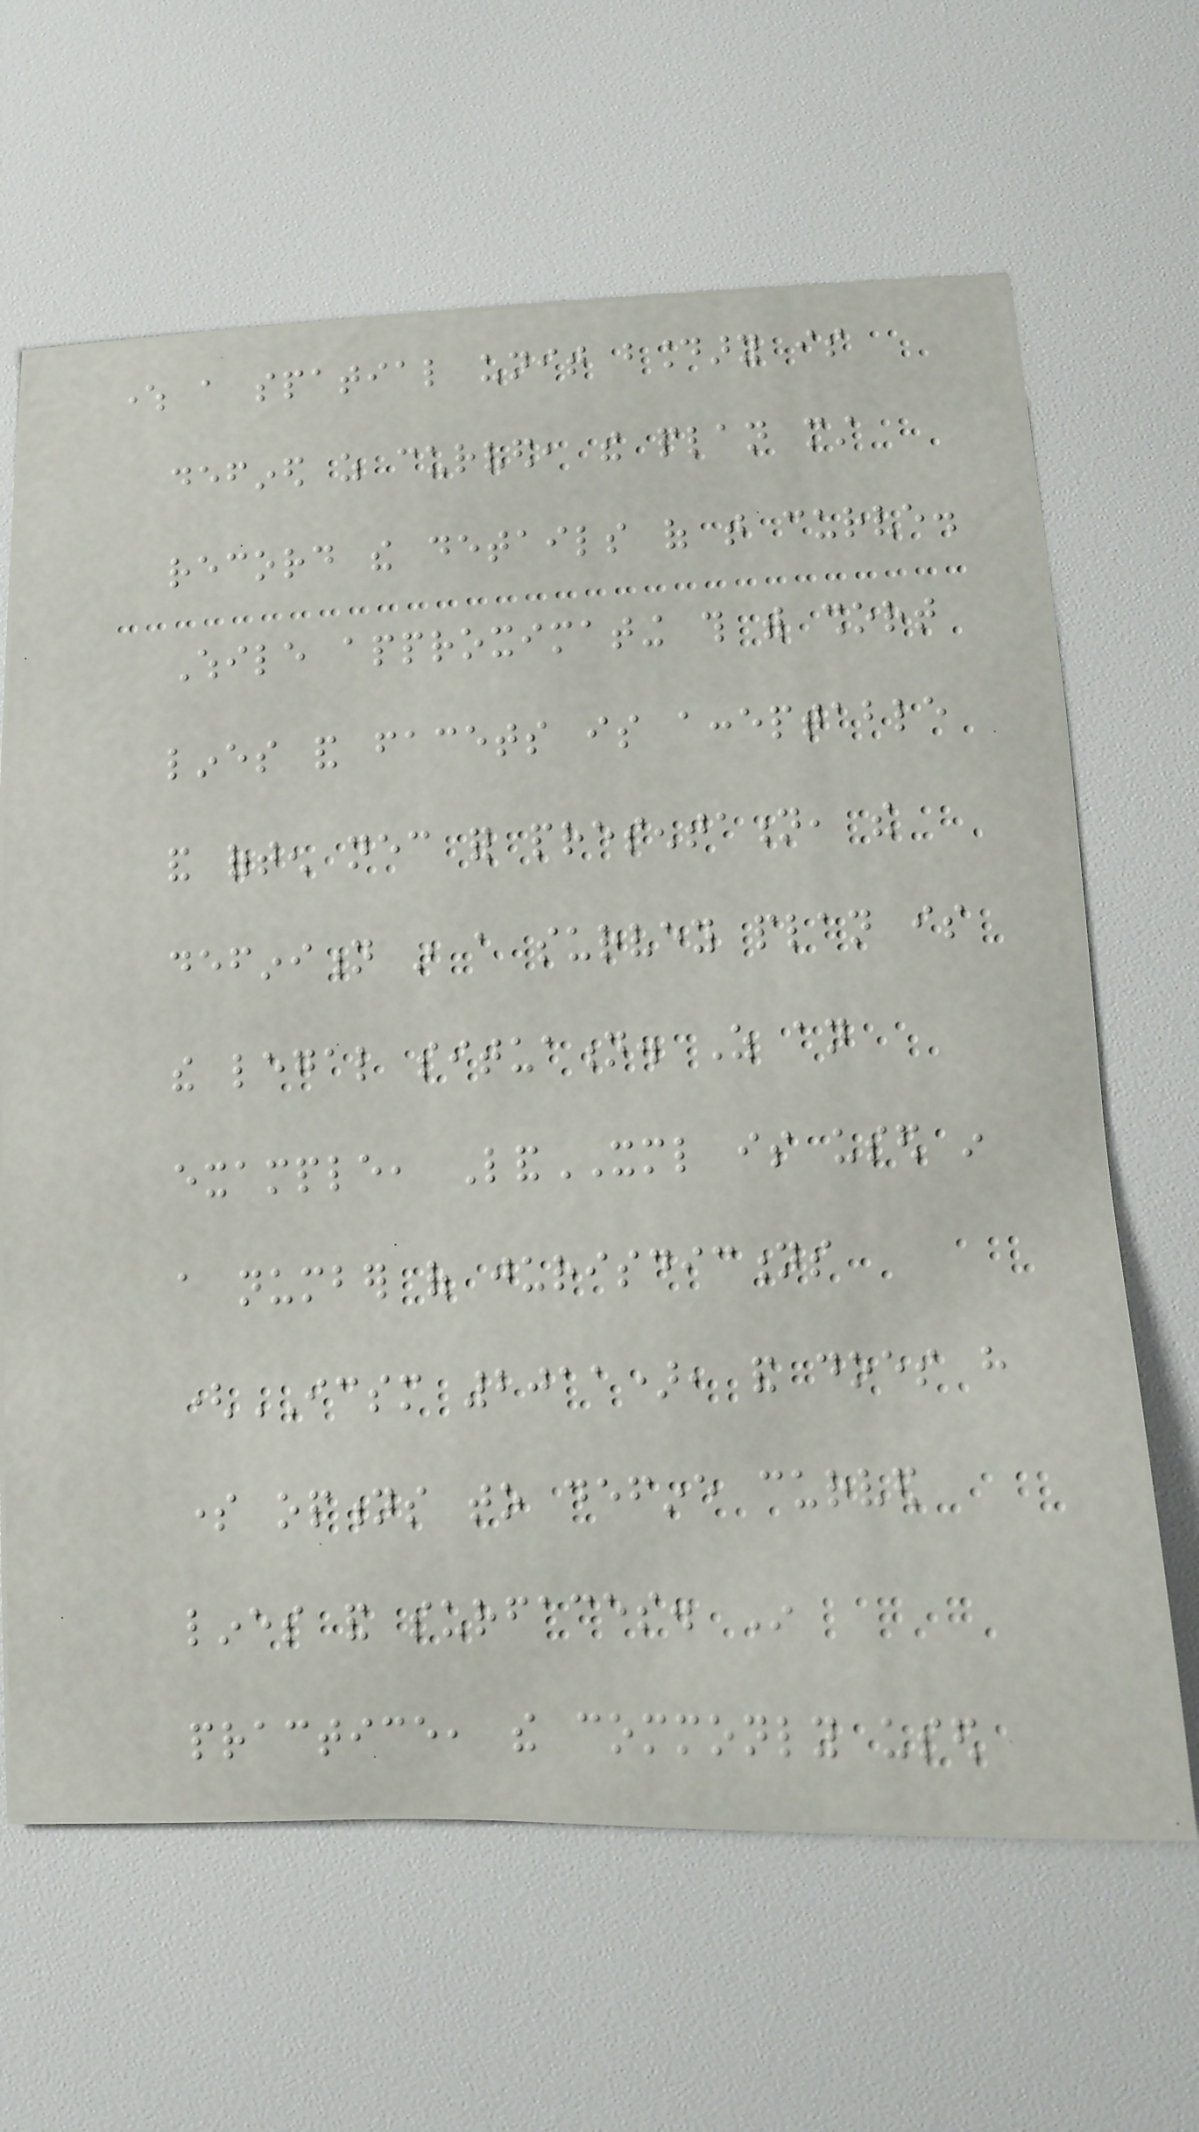where a spatial unit boundary is
defined as curved, the plan must
record the details of that curve.
While approximating this with short
lines and facets is acceptable
and often necessary for presentation, the
definition in a survey plan is
the legal situation. As an
example, LandXML is used in
a number of jurisdictions
(ICSM 2011), and does have
some options to define curved
lines and surfaces. In
practice, the commonly used
